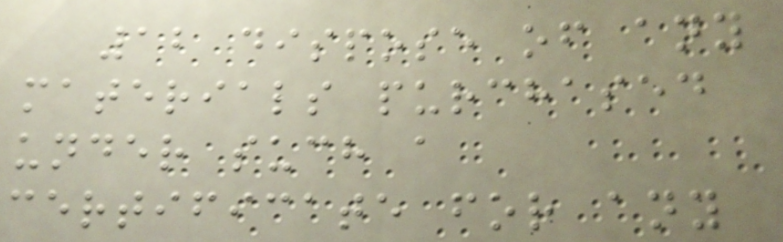12 dispose of any
materials purchased
under such a
certificate for any
